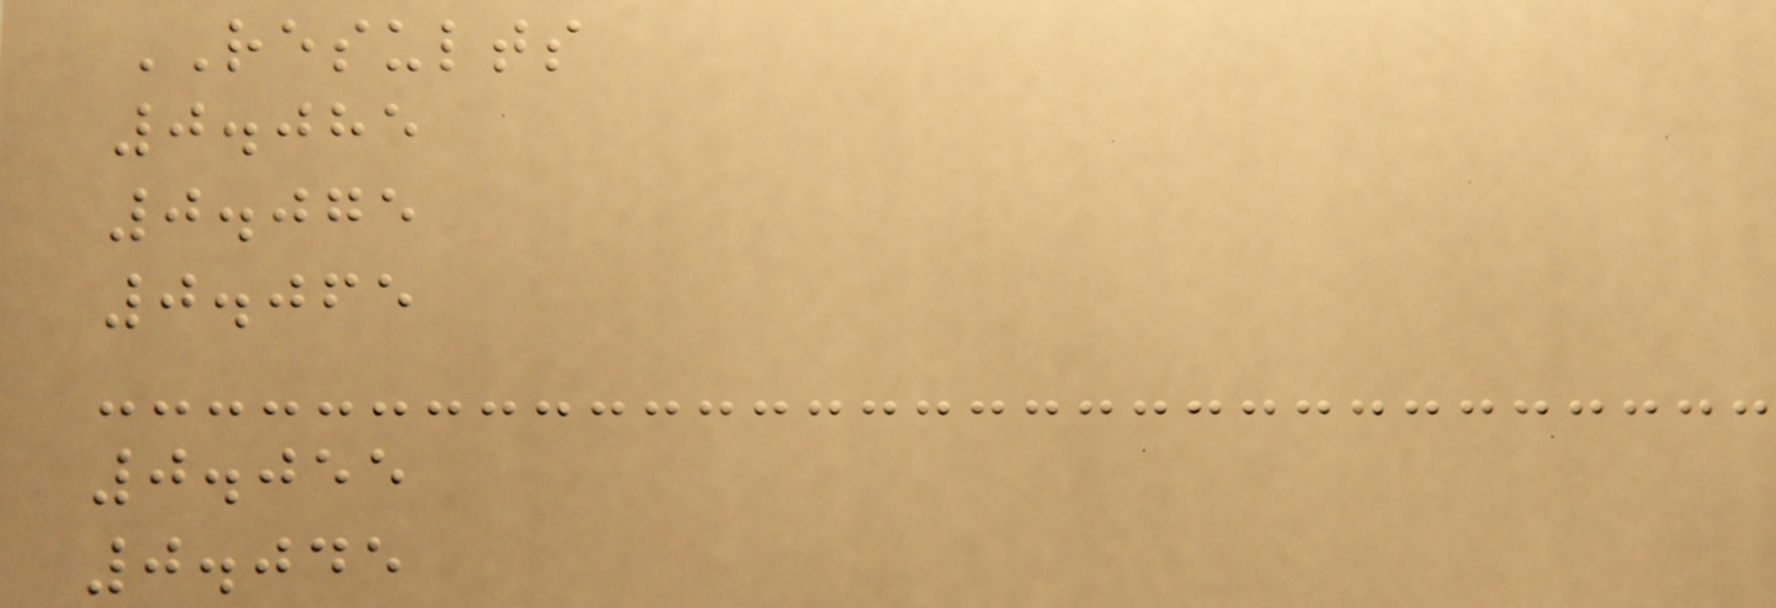RESULTS
0.085
0.075
0.065
0.055
0.045
